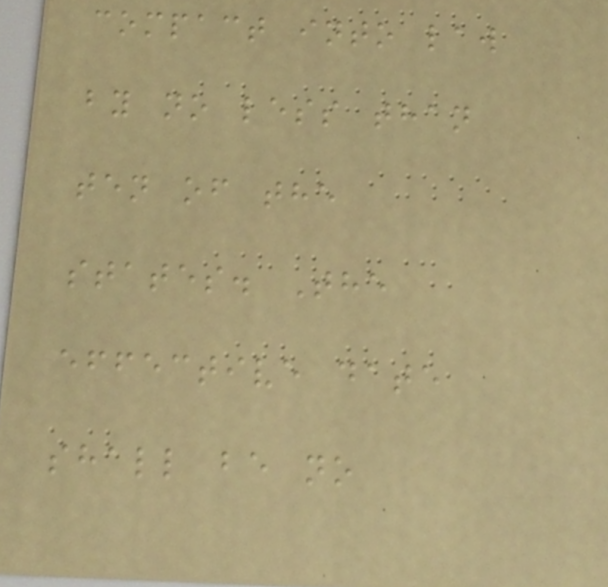compact into law
by no less than
ten of the
states. The
effective date
shall be no
